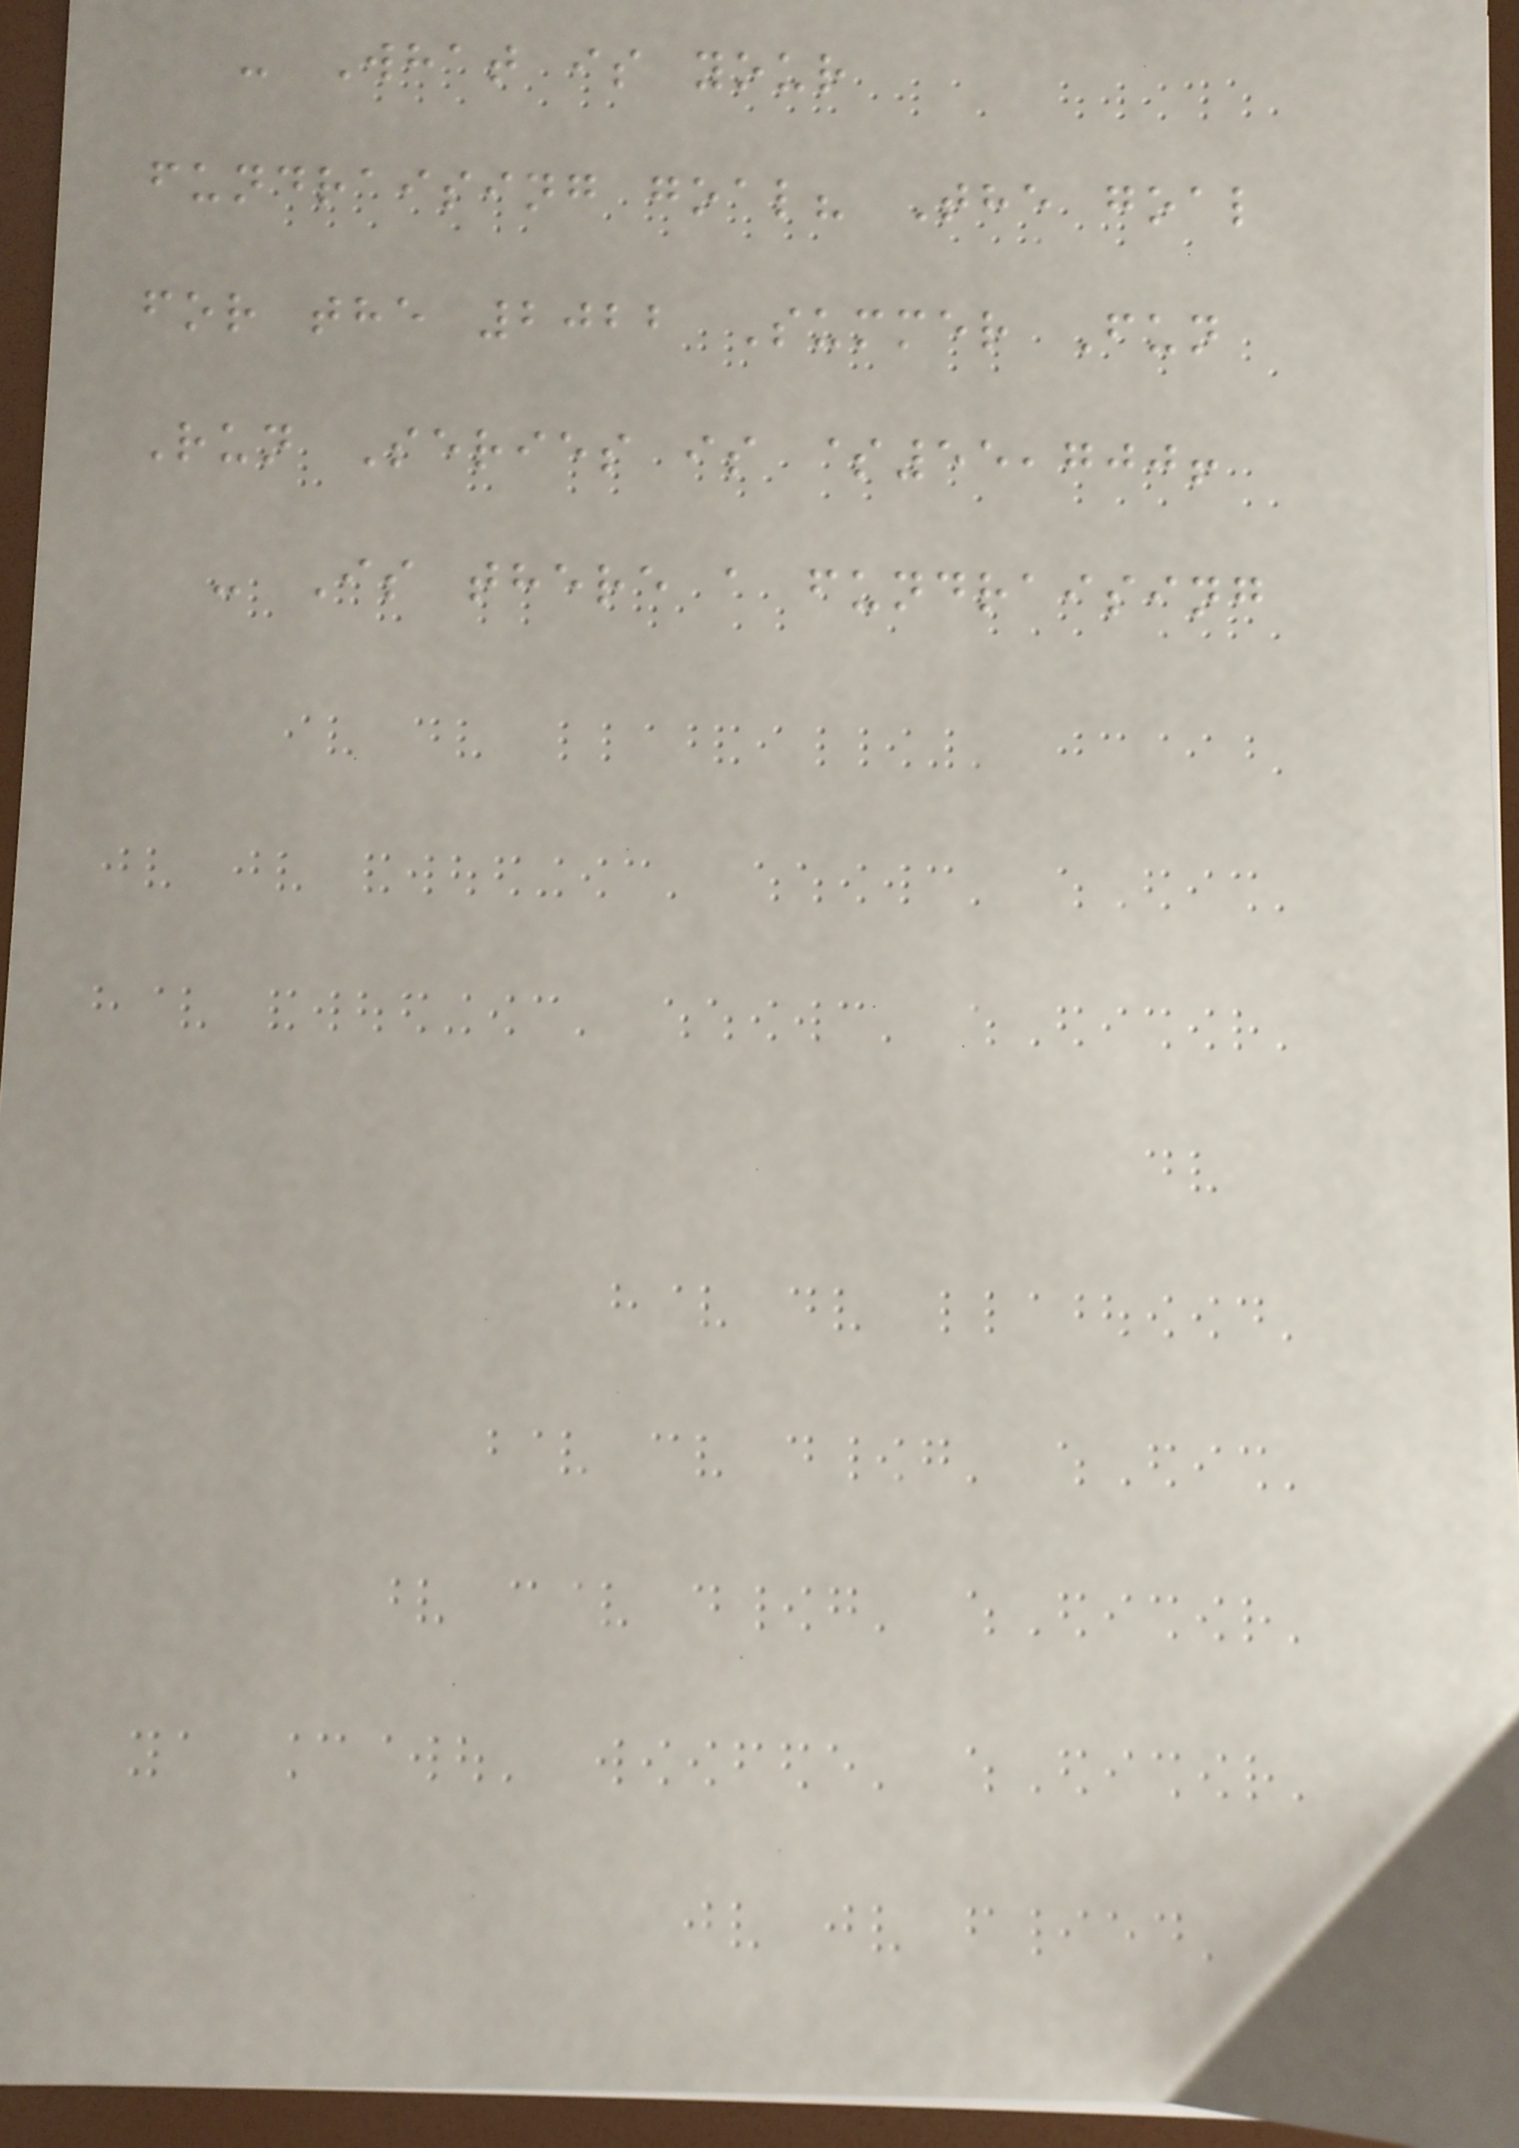- What is your
fundraising goal? The goal
for the 2022 Summer Fun
Run Series is $55,700!
- Is there a fundraising
